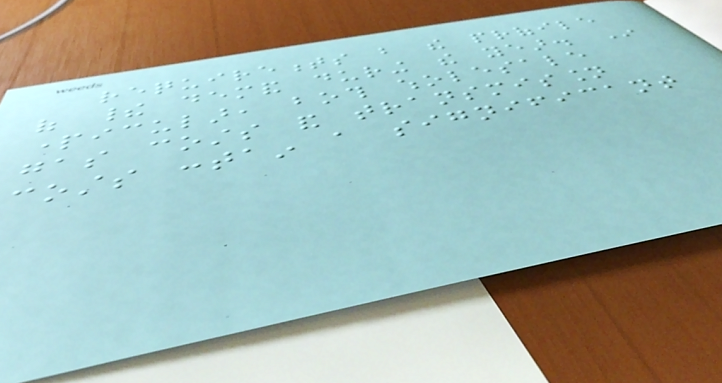requirements but the profile
of their demand during the year. In
particular, both wholesale
gas costs and transmission
costs contain a significant
